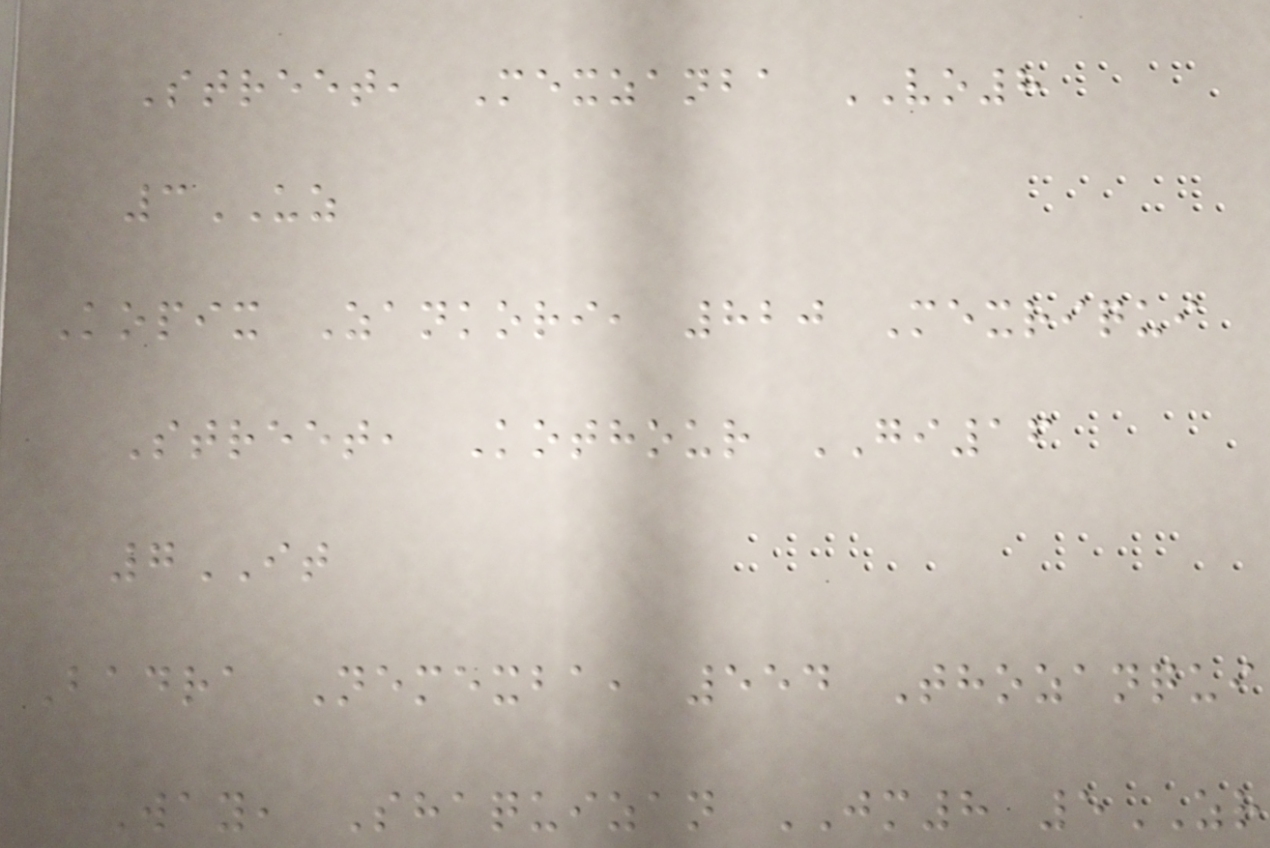Street, Mexzanba VO8
3UZ
Kopix Zankori, 820 Mexriqui
Street, Kothour GI16
7IT
Badra Nemexba, 554 Thozanqui
Way, Shaquizan JM8 5ZR
